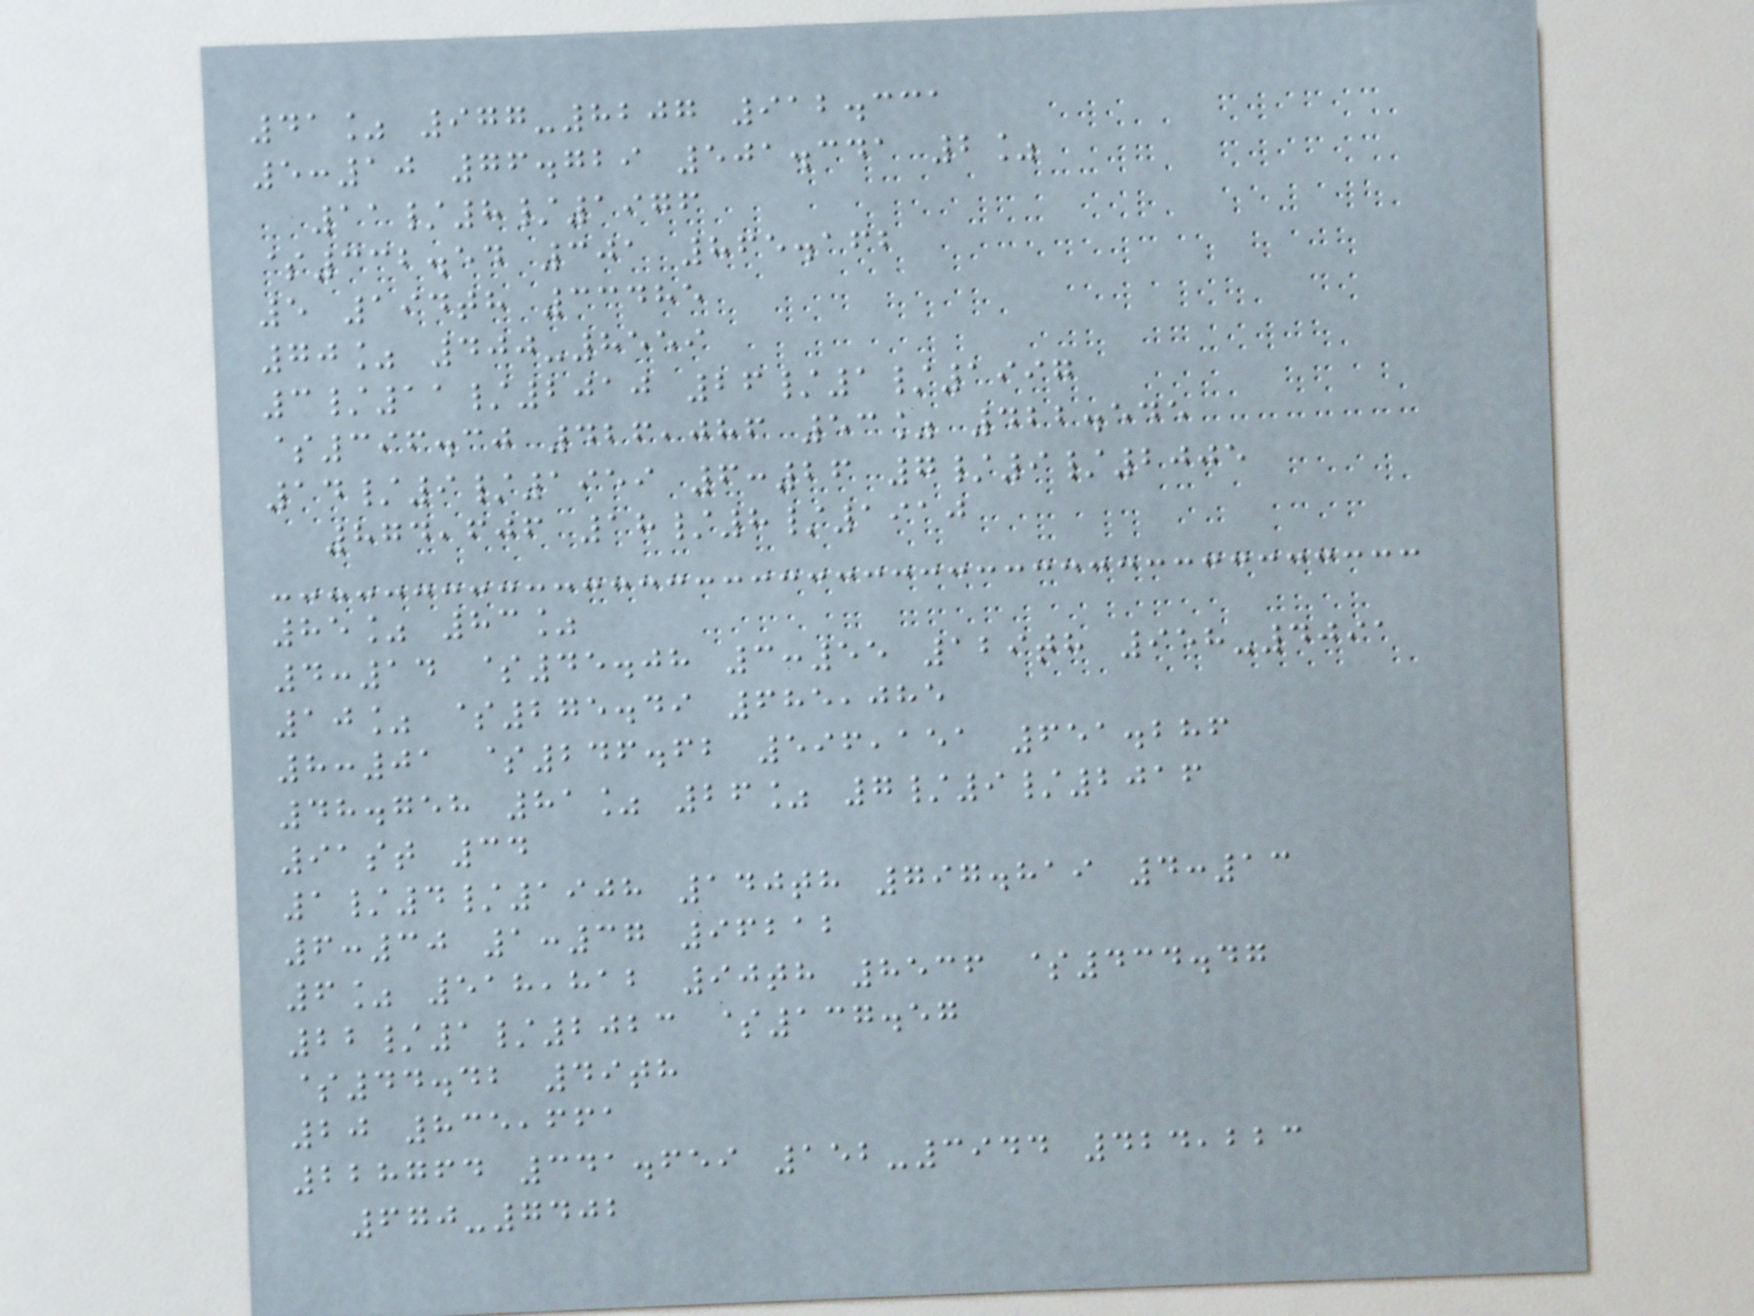41% 977-8207 912.331
5:10 76.729 501.341 2%
11/8/1976
$332.54 301 865.162
5 194th 33485
70% 400-8559
3/11/2010 26/1/1997
$396.30 426,086 53% 422.545
14/9/1959 6:26 7/9/2005
874,606 18/8/1910
85% 83%
4:14 $45.08 3:55 129th 958-4091
10% $275.49 685,085
8:01 $246.62 596,151 651.286
48.758 81% 26% 7/9/2016
91st 34
1/4/1908 140th 797.819 4:13
6:30 1:37 96212
6% 518,812 90th 8536 $434.47
22/1/2023 $137.57
$44.42 49th
20 835,661
228764 341.659 152-3944 424,223
670-7402
